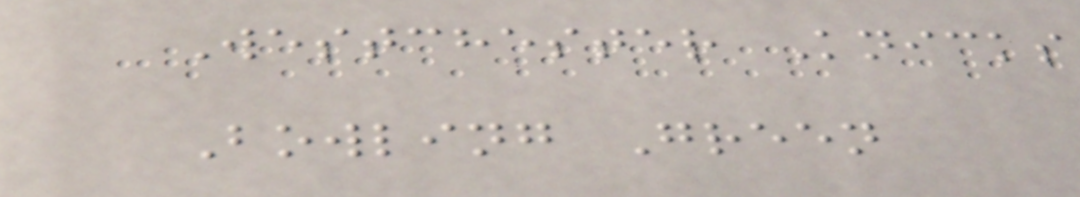Westchester Knicks
Bowling Green
